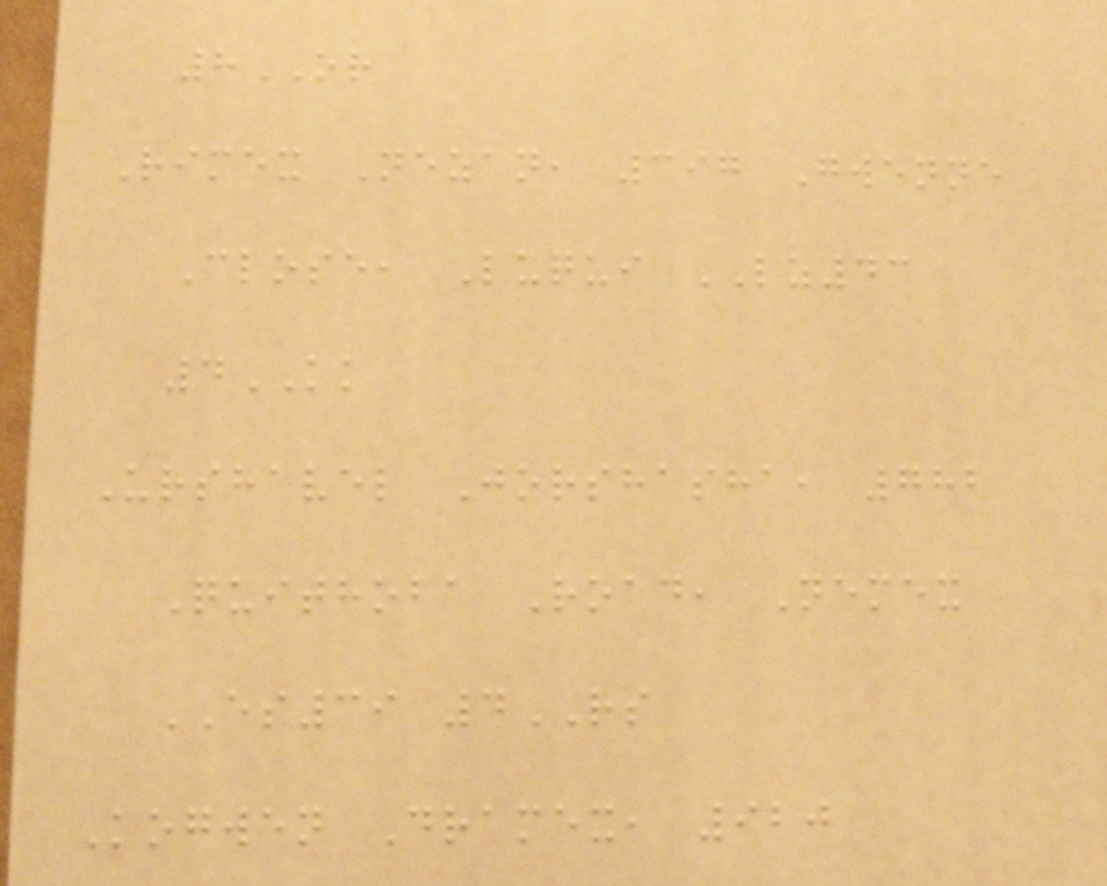8OR
Rimex Nezan, 397 Gwenne
Close, Luqui LZ43
4KK
Urshavel Jorshasha, 782
Quithoba Road, Nemex
ES39 4RS
Kogwen Dramex, 920
